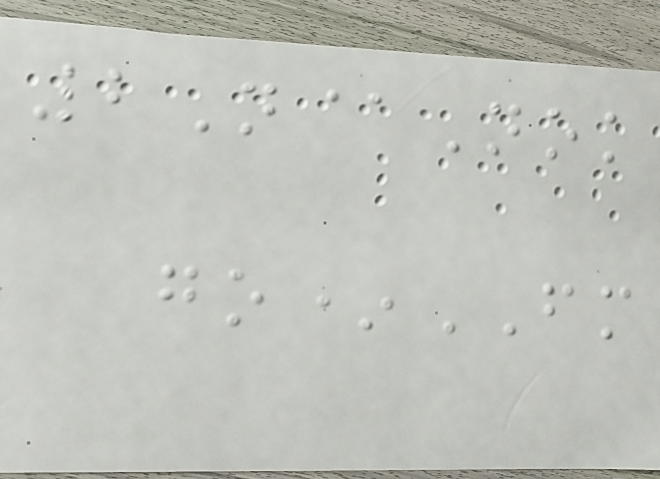2N@Nok
go*FM
